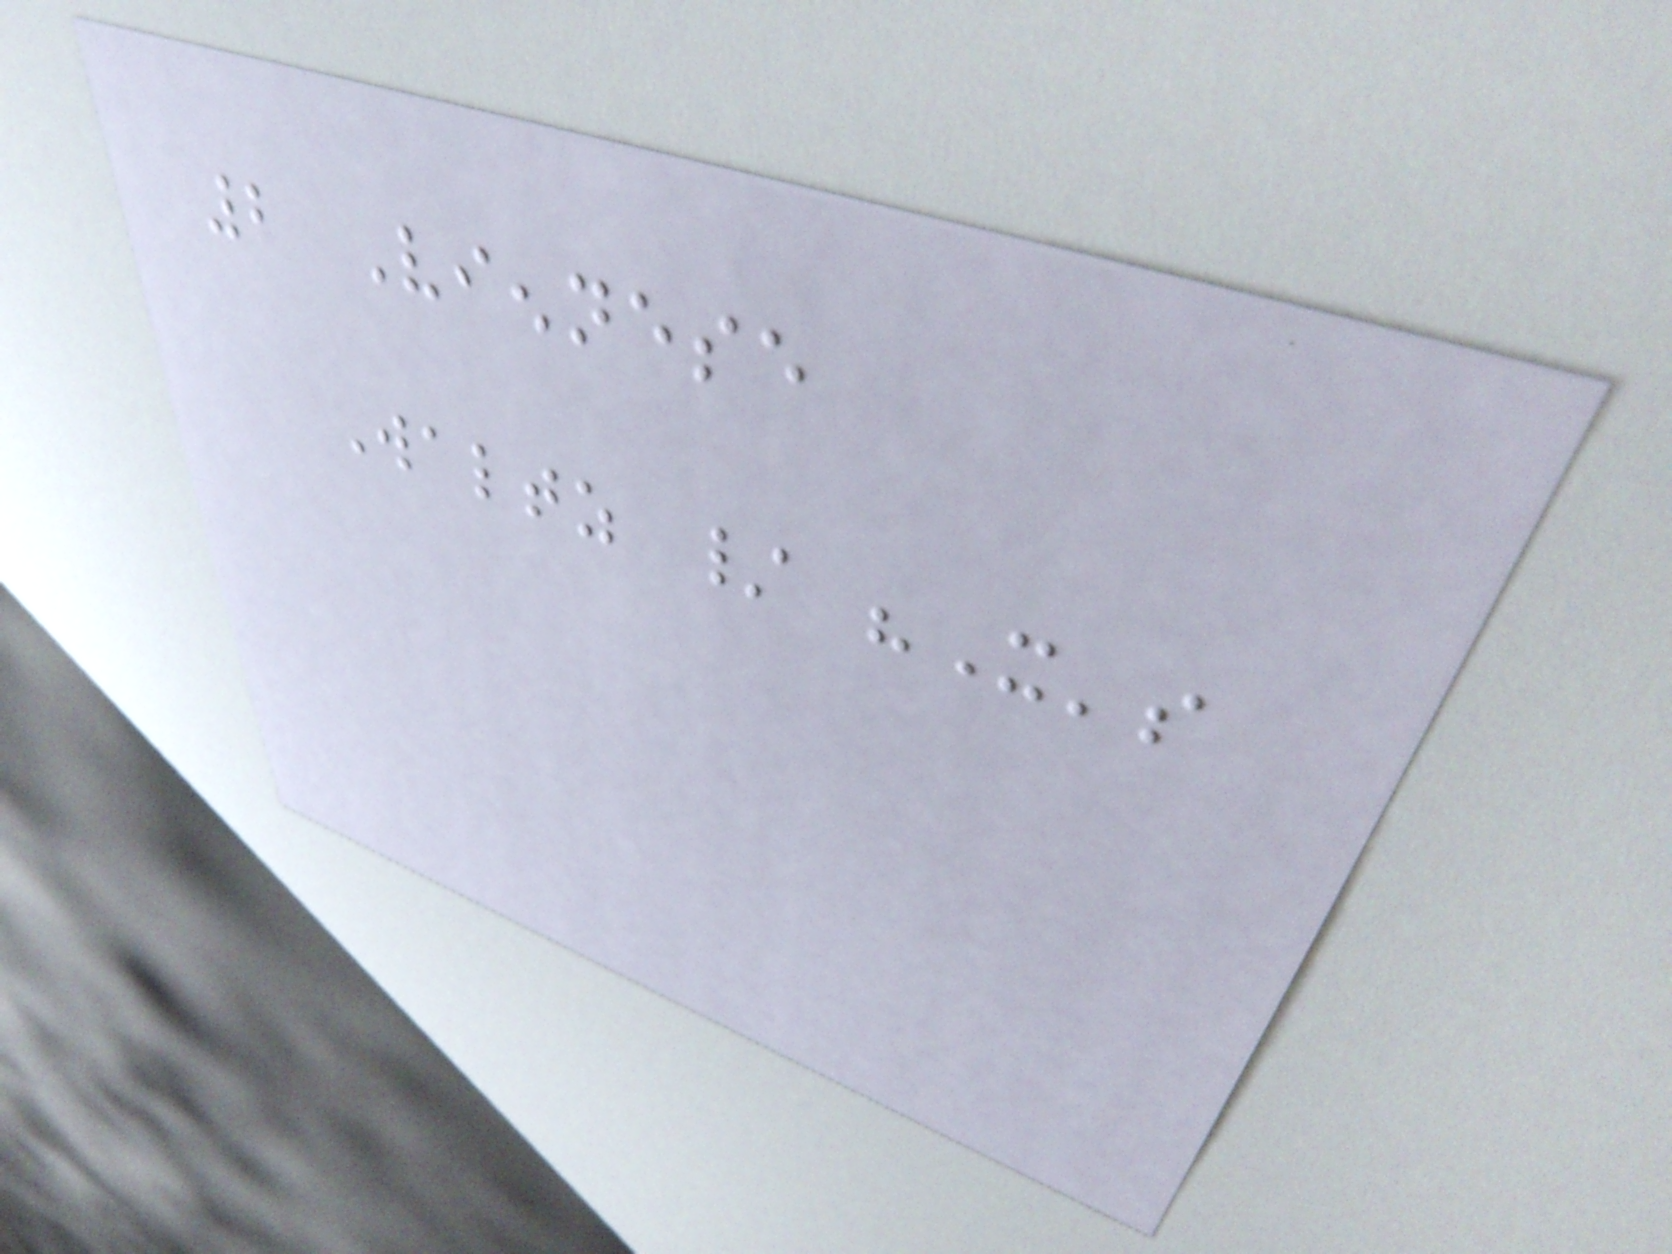2 Viennese
Waltz / "It's
